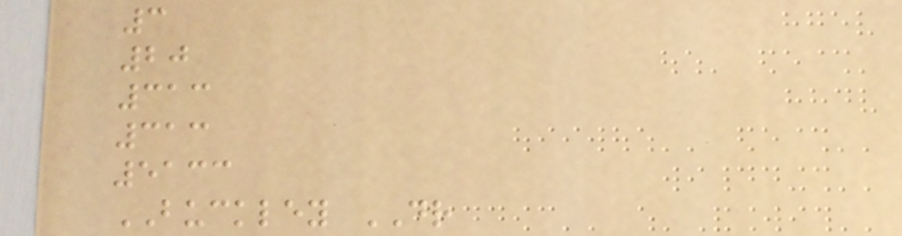3
20
313
313
5133
BUCKLEY DR
